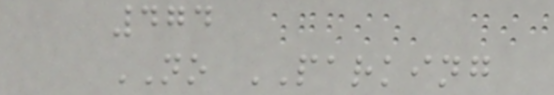474
NO PARKING
